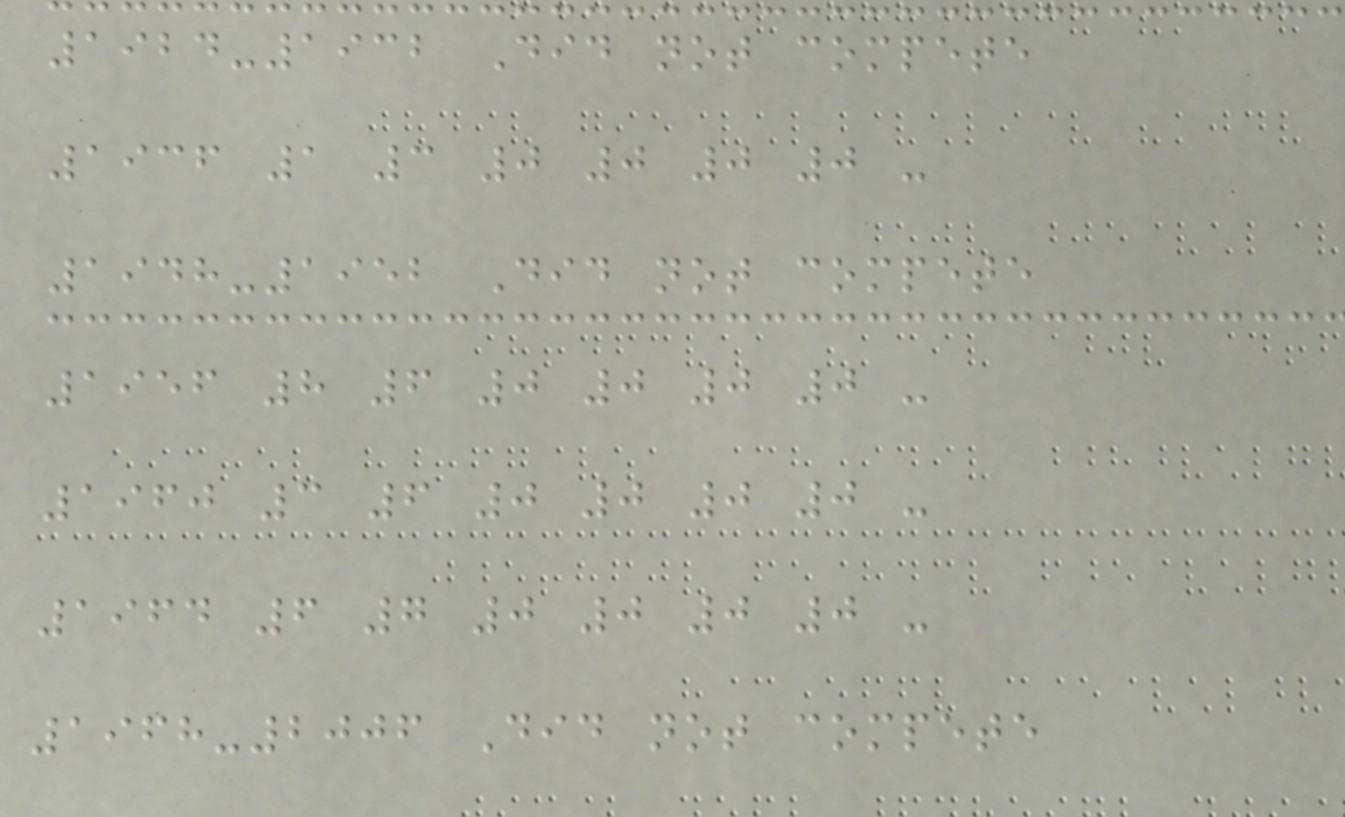1924-1932 Did not compete
1936 1 3 0 0 0 0 -
1948-1952 Did not compete
1956 8 6 0 0 0 0 -
1960 3 6 0 0 0 0 -
1964 6 7 0 0 0 0 -
1968-2006 Did not compete
